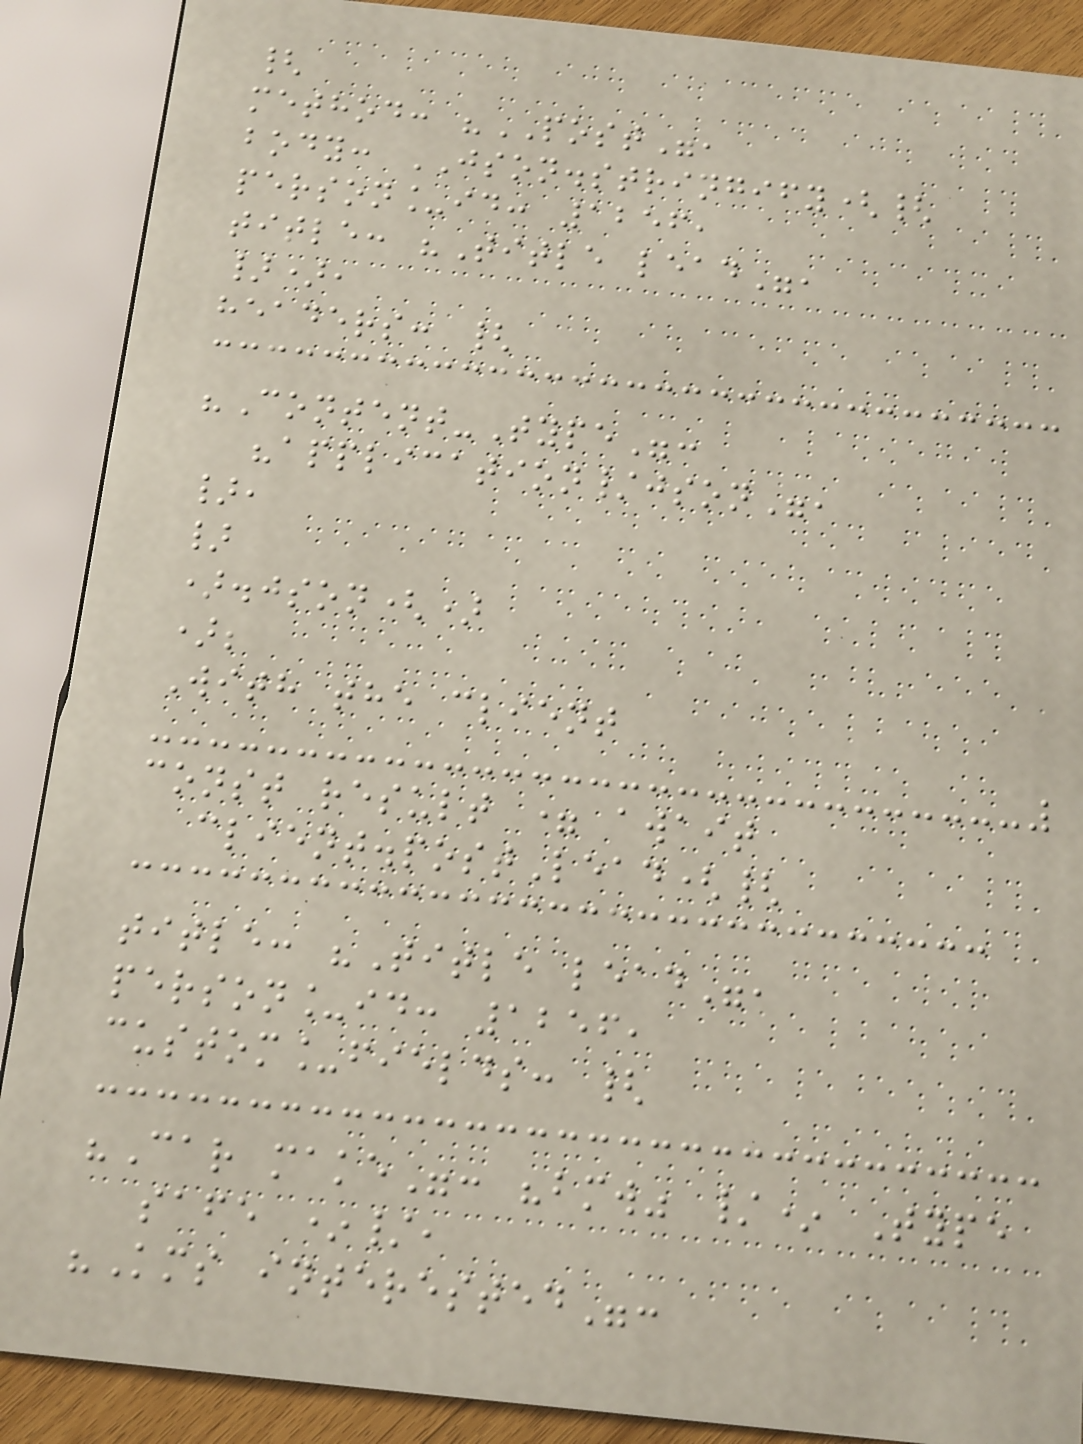{
method: "POST",
body: JSON.stringify({
person_id: 1256,
title: "Title lead",
}),
headers: {
"Content-Type":
"application/json",
},
}
).json()
);
With the client
const result = await
client.postLead({
title: "Title lead",
person_id: 1256,
custom_fields: {
"Car make": "bmw" /* Type
safe */,
"Kms interested":
